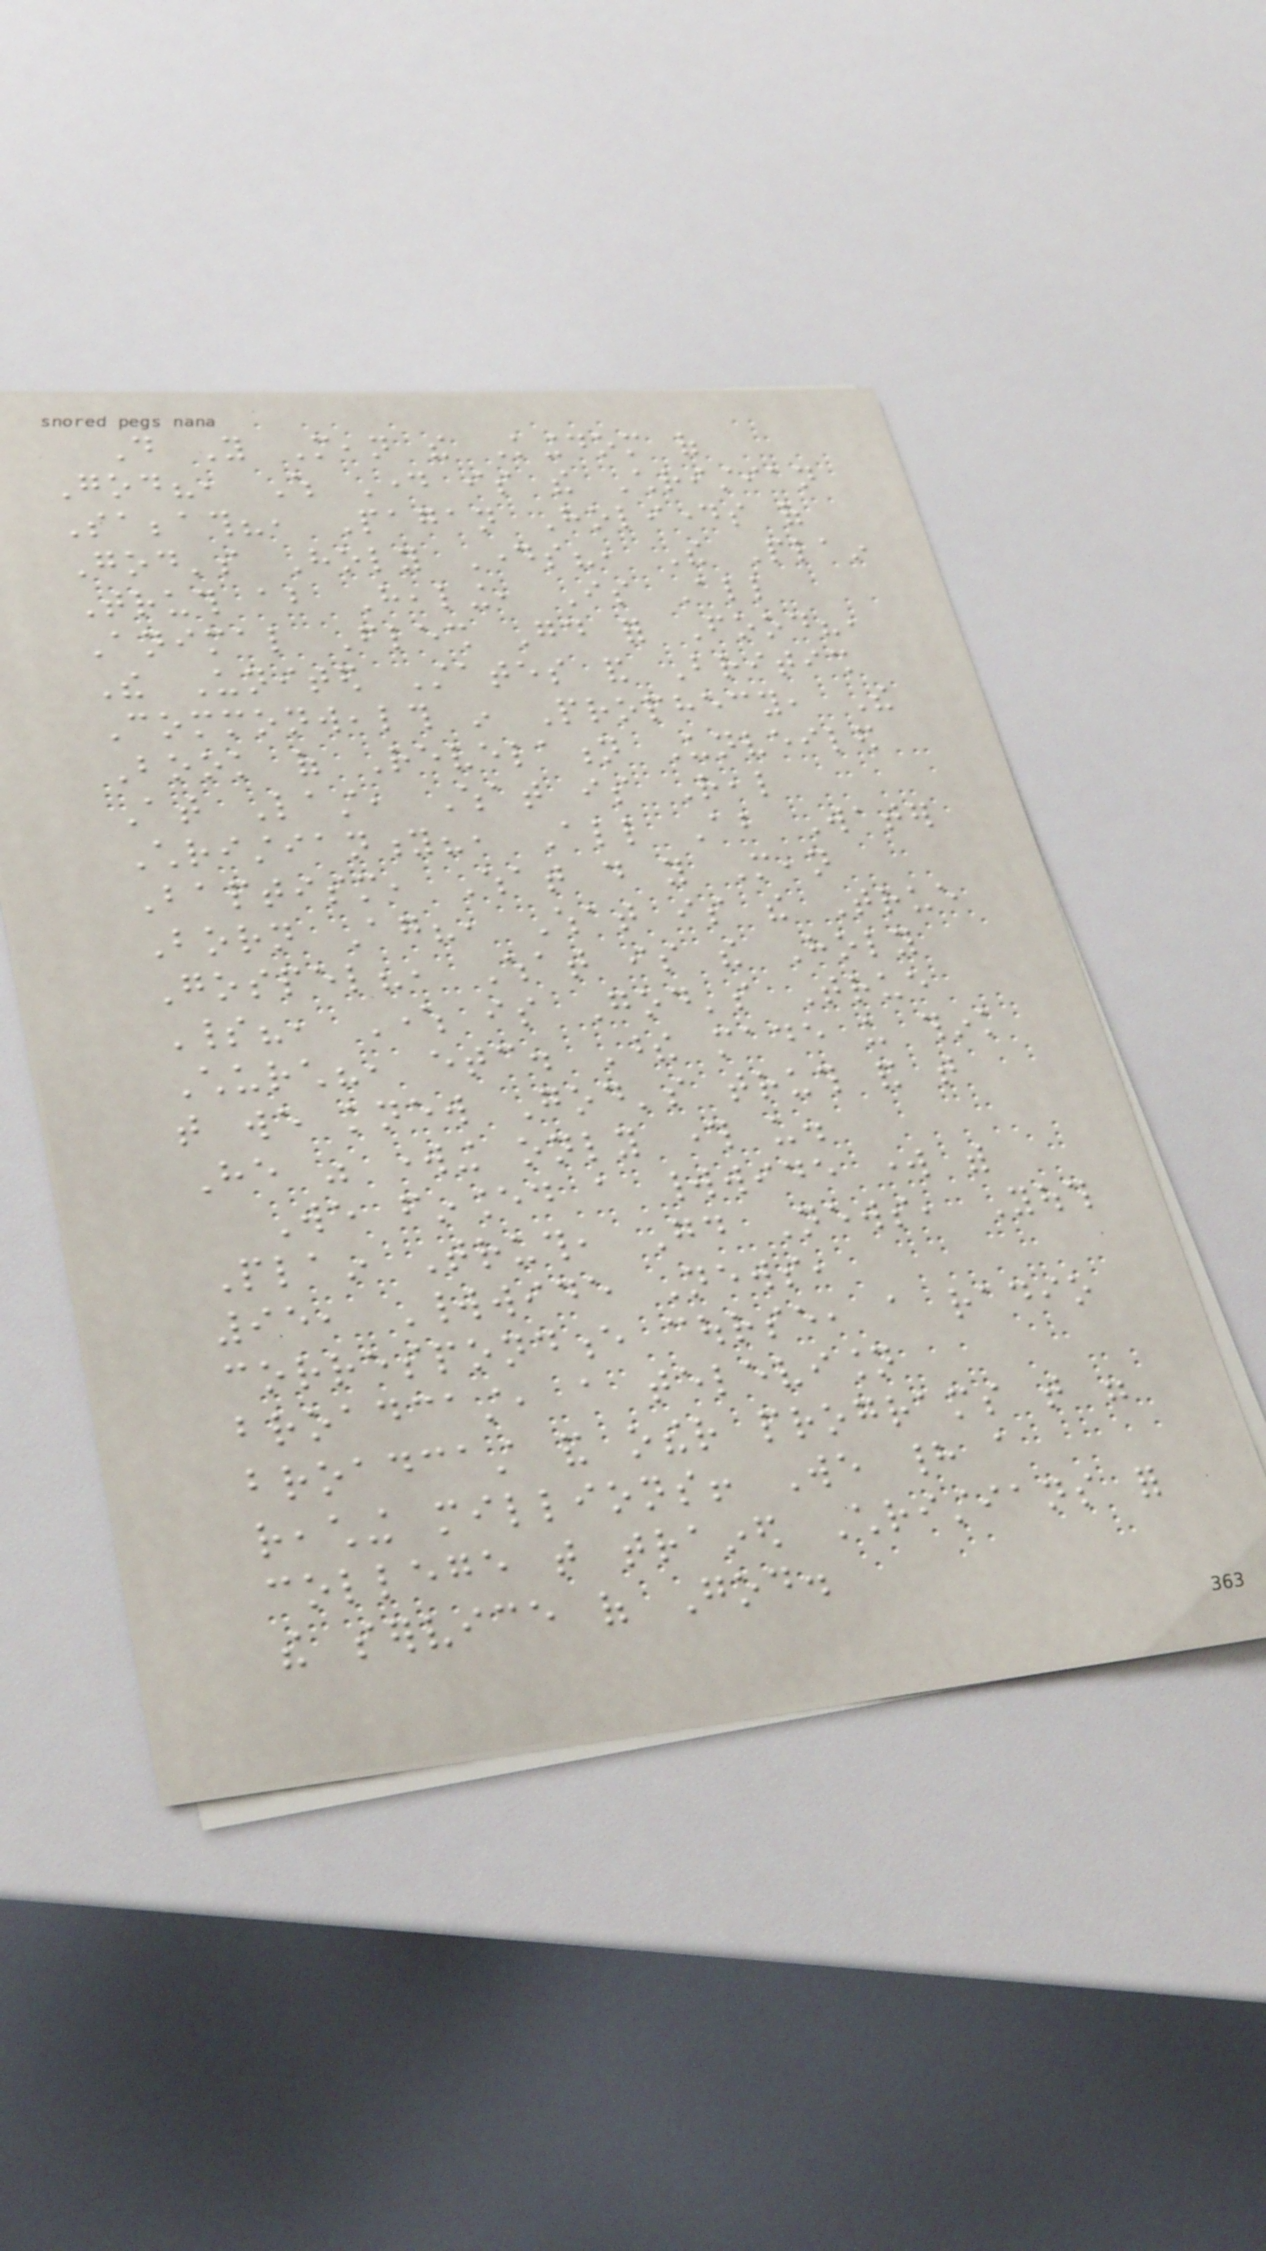Do You Mean the Kingdom of
God?, Which Day is the Christian
Sabbath?, Pagan Holidays of
God's Holy Days?, The Plain
Truth about Healing, Is All
Animal Flesh Good for Food?,
The United States and British
Commonwealth in Prophecy, The
Book of Revelation Unveiled
At Last, What is Real
Christianity?, All About Water
Baptism, What do you Mean
Born Again?, What is the True
Gospel?, What is the Holy
Spirit?, Where is God's True
Church?, etc. These made us think
that we knew God's truth and that
He was working only through us.
We financed a worldwide work with
Plain Truth, Good News, Youth
95, Worldwide News,
correspondence course, a radio
broadcast, a television
broadcast and other programs that were
reaching millions! We had a
college that trained Christians for
the service of God.
